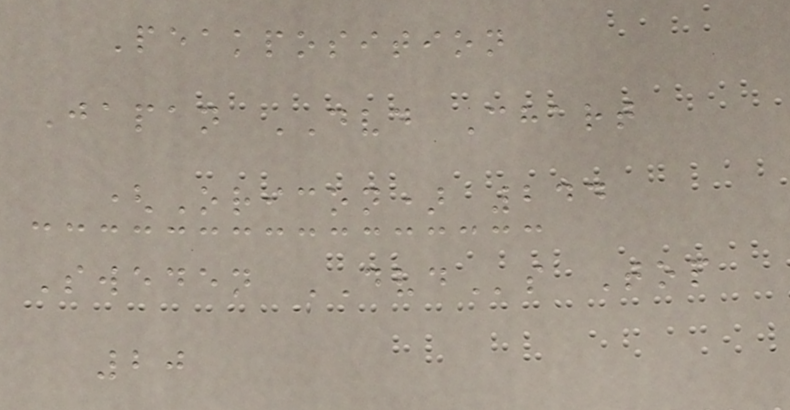Peakposition
Japan DVD Chart
(Oricon) 244
Sweden DVDs Top
20
